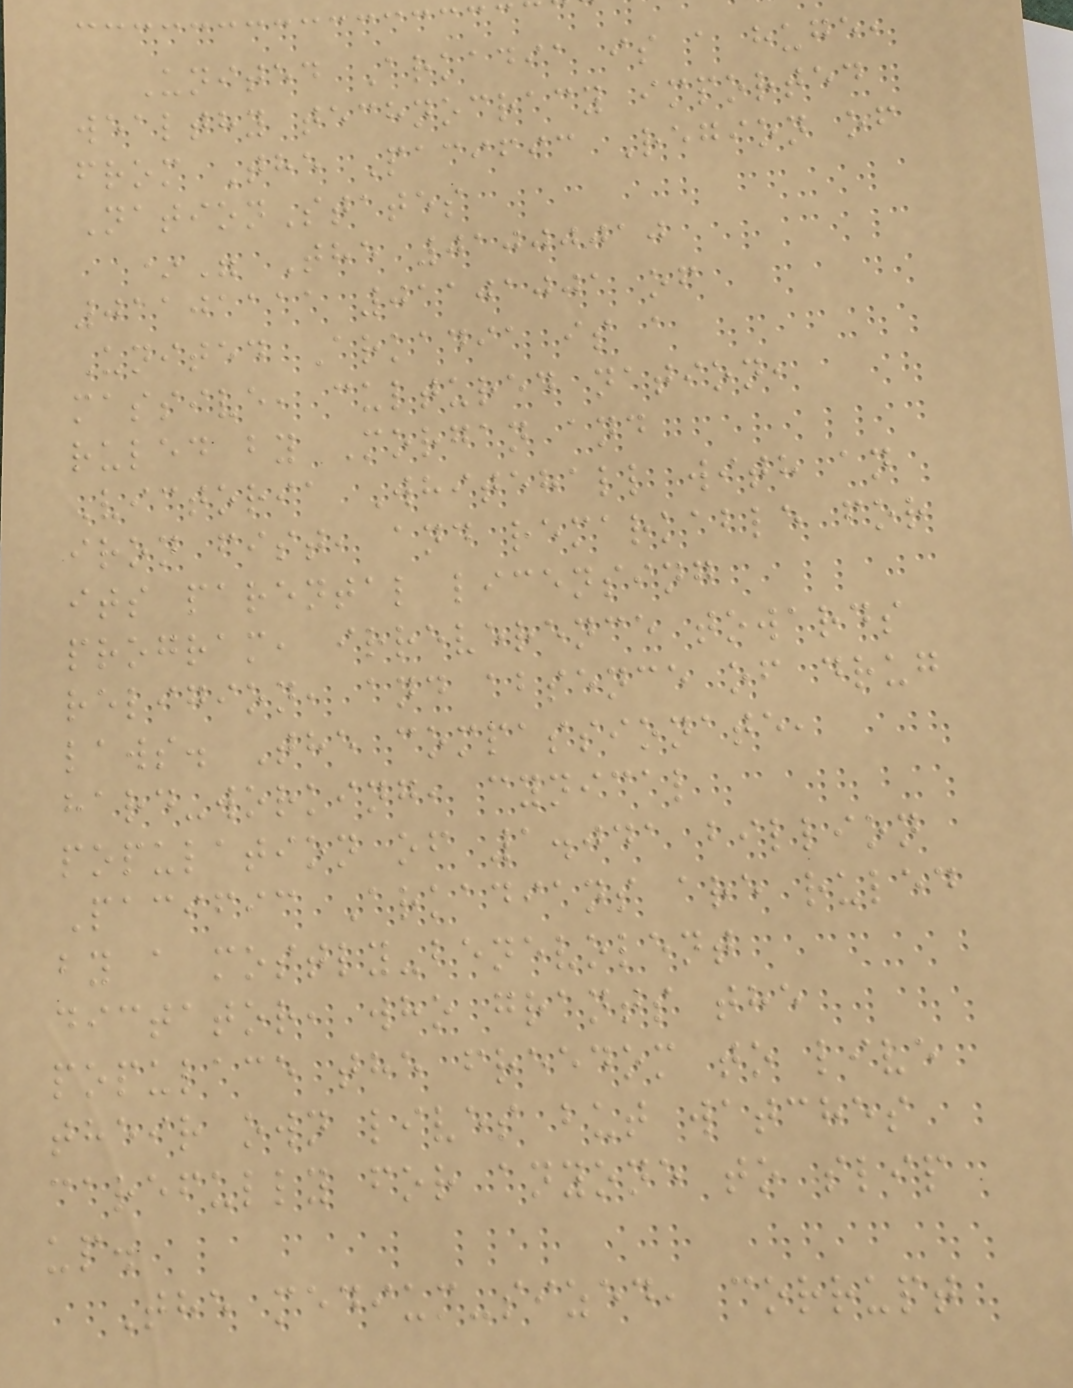United Arkadia is a huge,
wealthy technocracy imported
from The Pacific Region of
NationStates
*" The 01000010
01101111 01101001 of
United Arkadia is a
massive, cultured nation,
ruled by Morgan and
Victoria Whitehall with an
iron fist, and remarkable for
its parental licensing
program, irreverence towards
religion, and absence of drug
laws. The compassionate,
hard-working, cynical
population of 1.041 billion
Pacific Arkadians are ruled
by a mostly-benevolent
dictator, who grants the
populace the freedom to live
their own lives but watches
carefully for anyone to slip
up.
The medium-sized, corrupt
